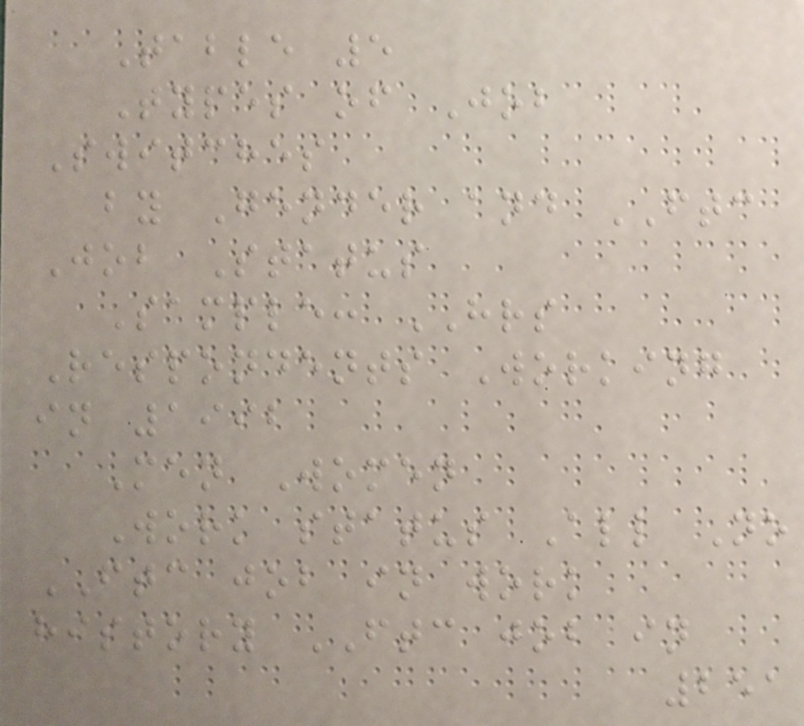Table 5
Types of Job
Switches
by Gender and FTC
Job Status
Sample: HRS
Respondents Working
in 1992
Men Women
Work status All No
FTC job in work
history FTC job in
251
